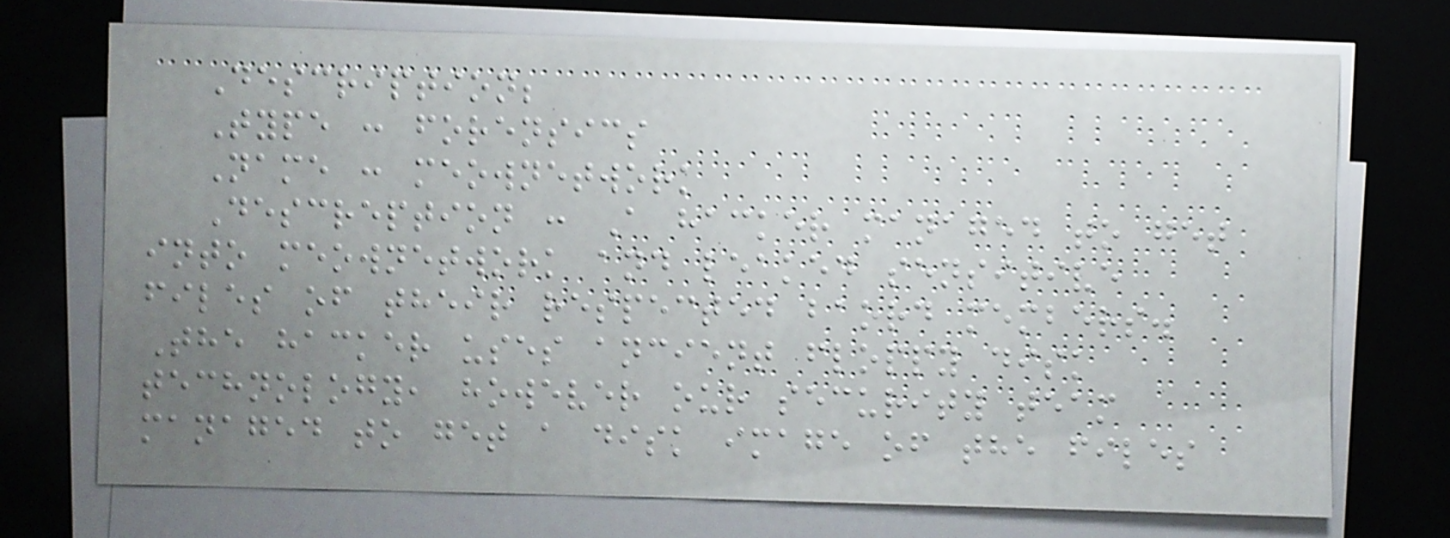Description;
Type : forensics
Name : meownetwork
Descreption : A hacker managed to get
into meownetwork and leaked sensitive
files of their respected baord members.
The hacker uses ancient floppy disk
technology, however our security team
managed to get a disk image of the files
